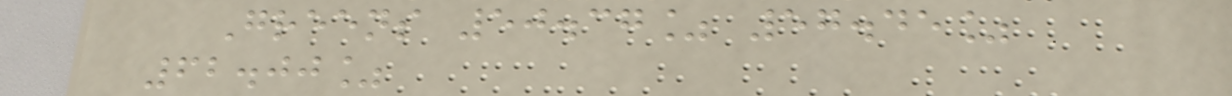Greens 50.37% 57.45%
62.00%
